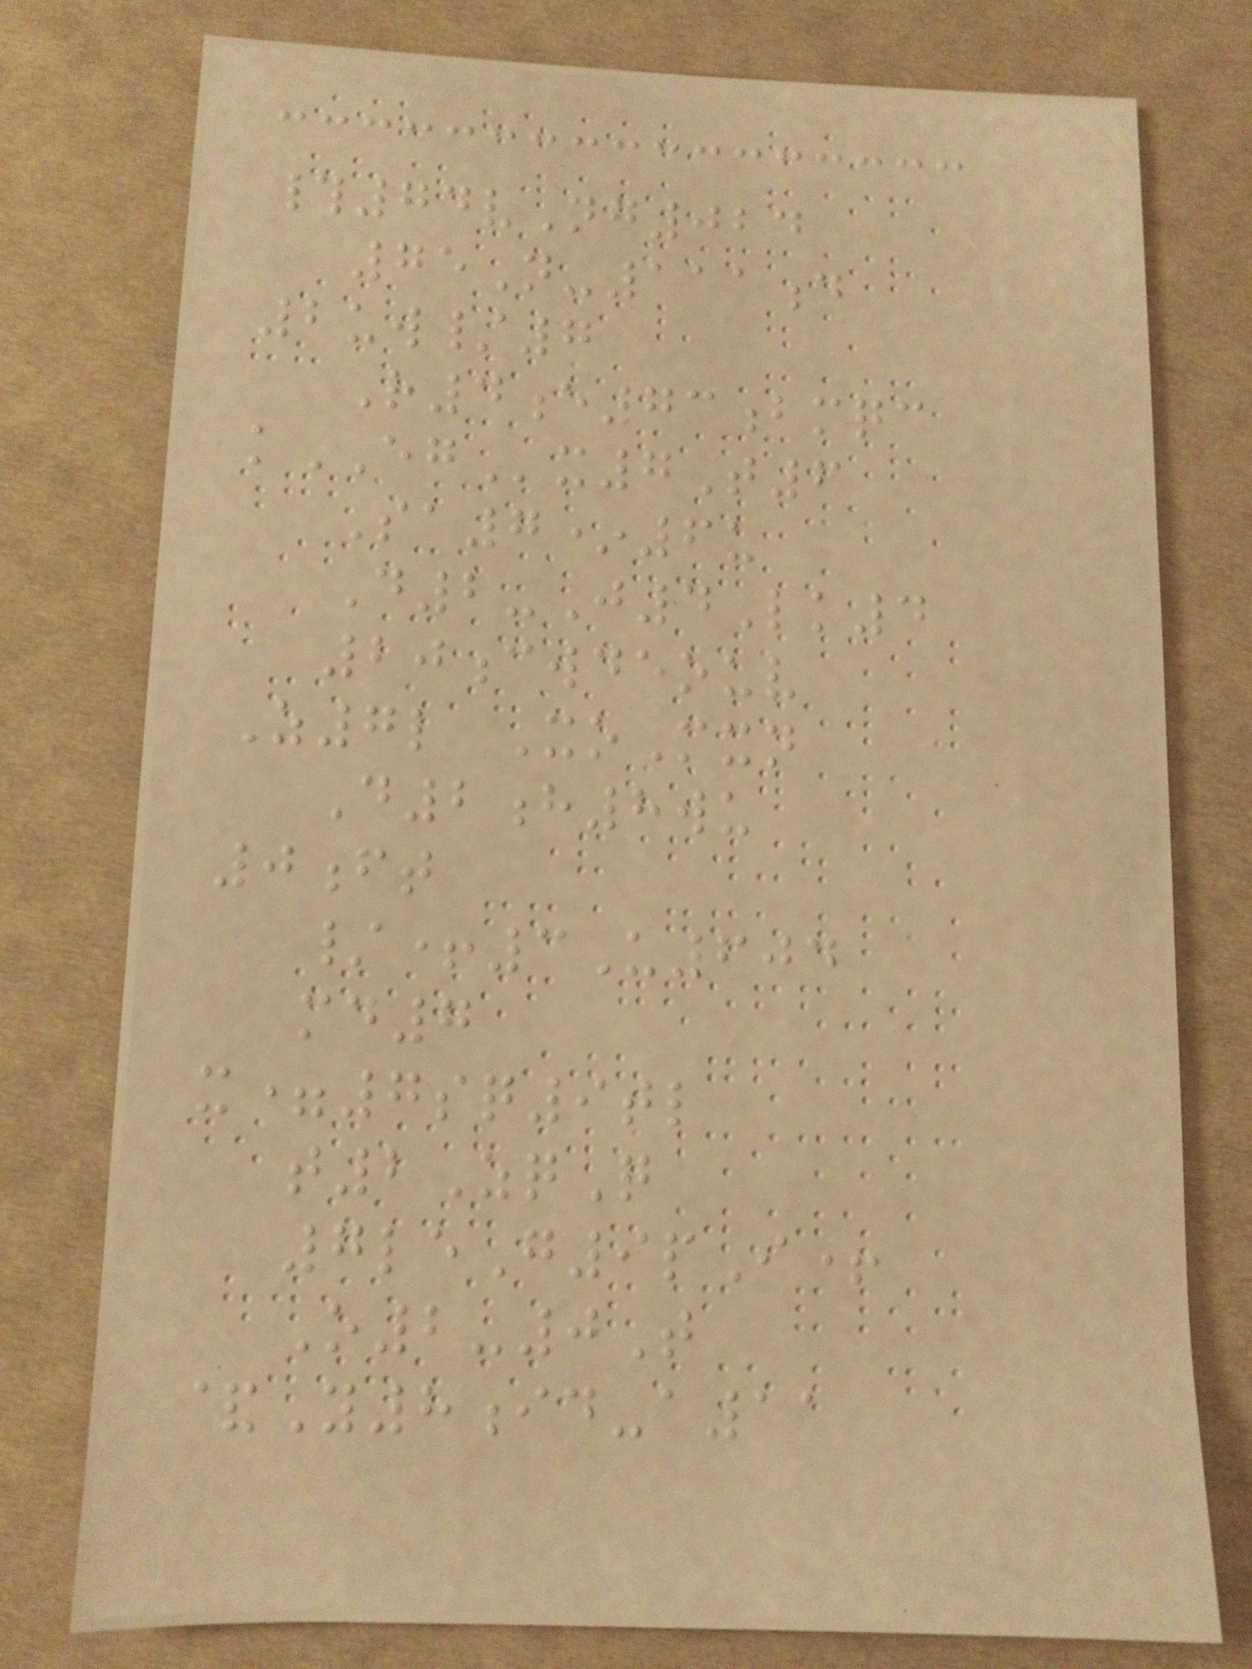#74vNg024
75N-111d
2uw/7
R4e73bmqc
kEGx7T6
Sa7*6u
D2-J4Lk4
20cwdeouv
Z7l XoMxn
D2h8wu
0ft
/+3U604
md7
x=7sq9tl
t2ZqQ
7leG9pI+
O2-0T
&Y8id-a11
